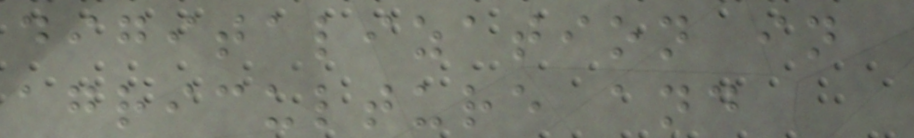digitalization in
agriculture and
